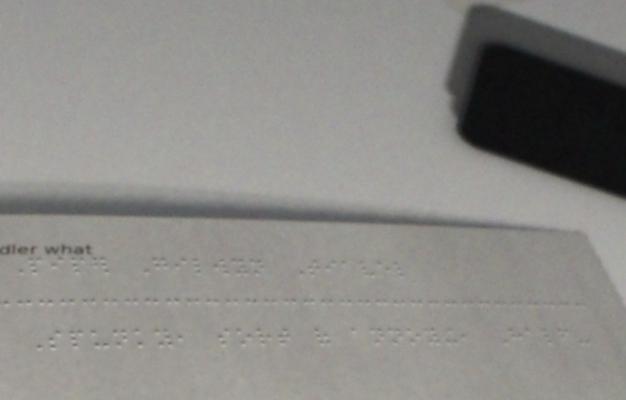Piper Gilwyn Tiavel
Spunky, sort of annoying, Half-
